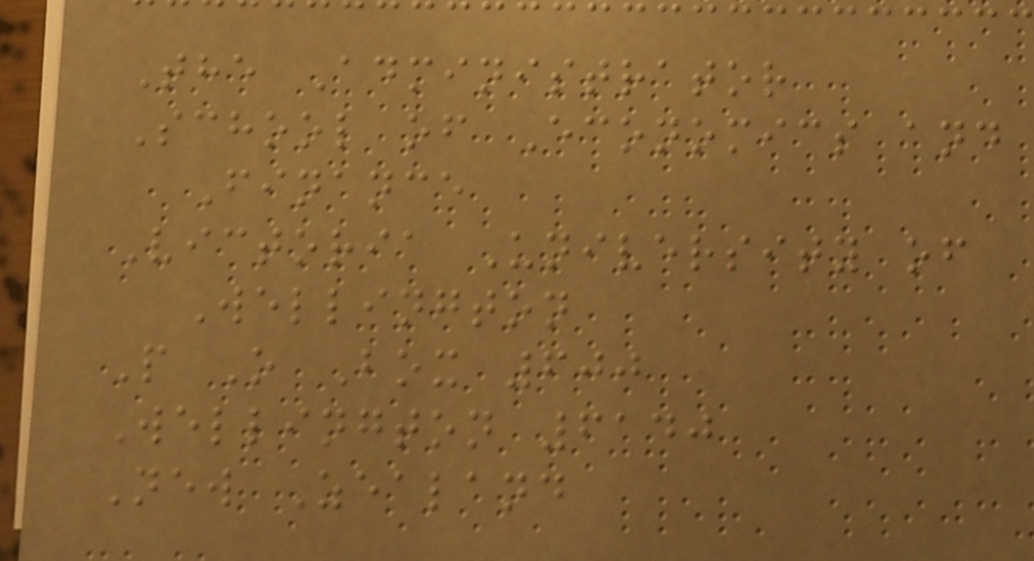The Administrator
School of Economics and
Finance
Victoria University of
Wellington
P O Box 600
Wellington 6140
New Zealand
